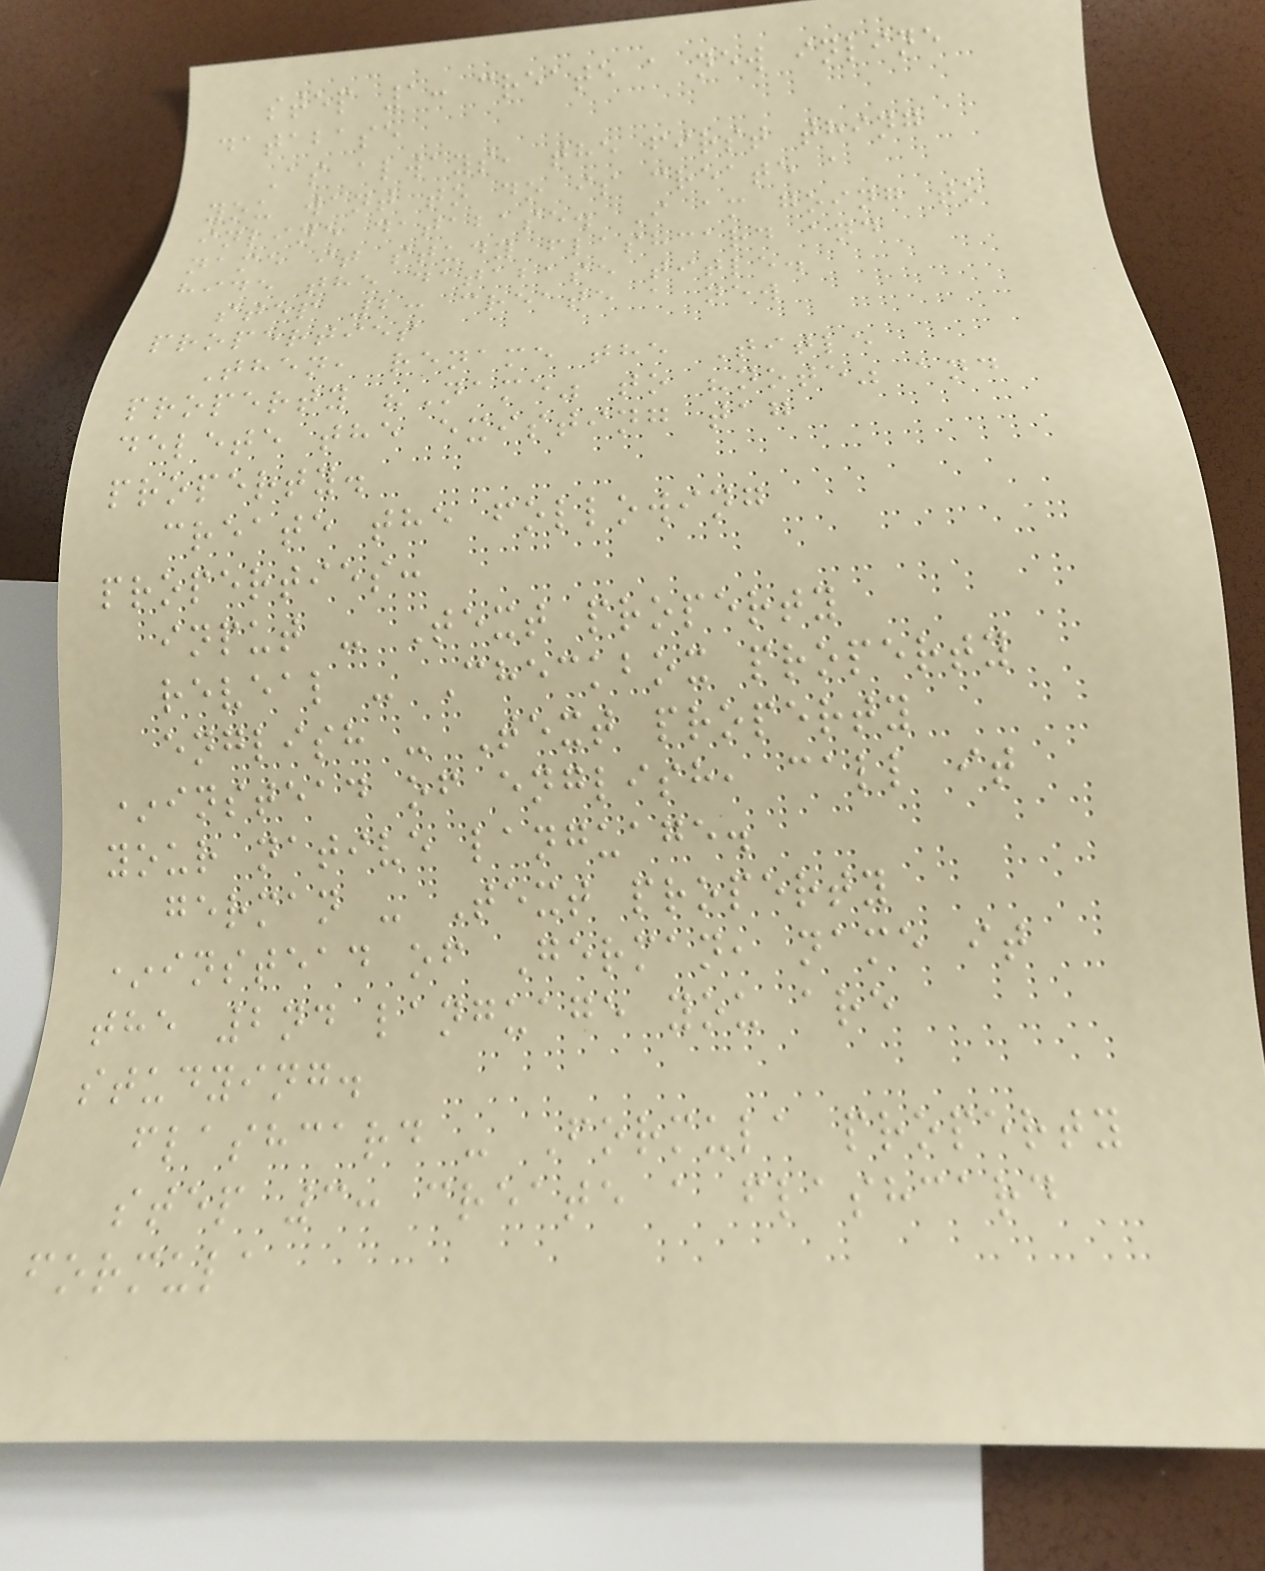step 1: create a new inline
database
As always, the first thing
you want to do is create a
inline database. I am going to
name it study flashcard and
hide the database title.
step 2: create a new
properties
Then, rename the Title
property "Name" to "note" and
delete the existing tag
property.
create the following
properties:
input - Text property
reveal - Checkbox property
english - Text property
*instead of english, call it
your native language.
german - Text property
*instead of German, name it
the 2nd language you are
studying.
flashcard - Formula property
step 3: create a flashcard
formula
